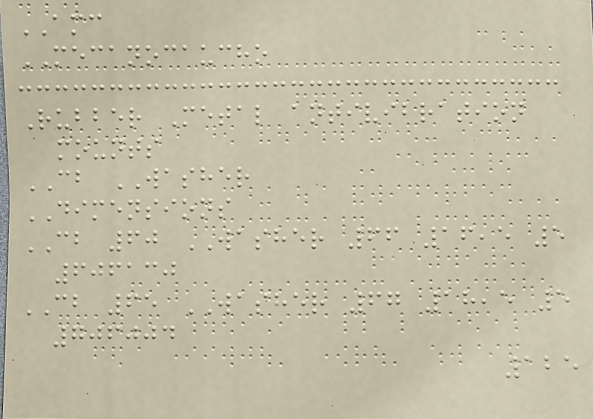AMC
MECANOCAUCHO
Rubber Metal antivibration
mounts
CB WASHER
DIMENSIONS
CB 60 WASHER 66 16,5 5
606130
CB 65 WASHER 67 18,5 5
706004
125
